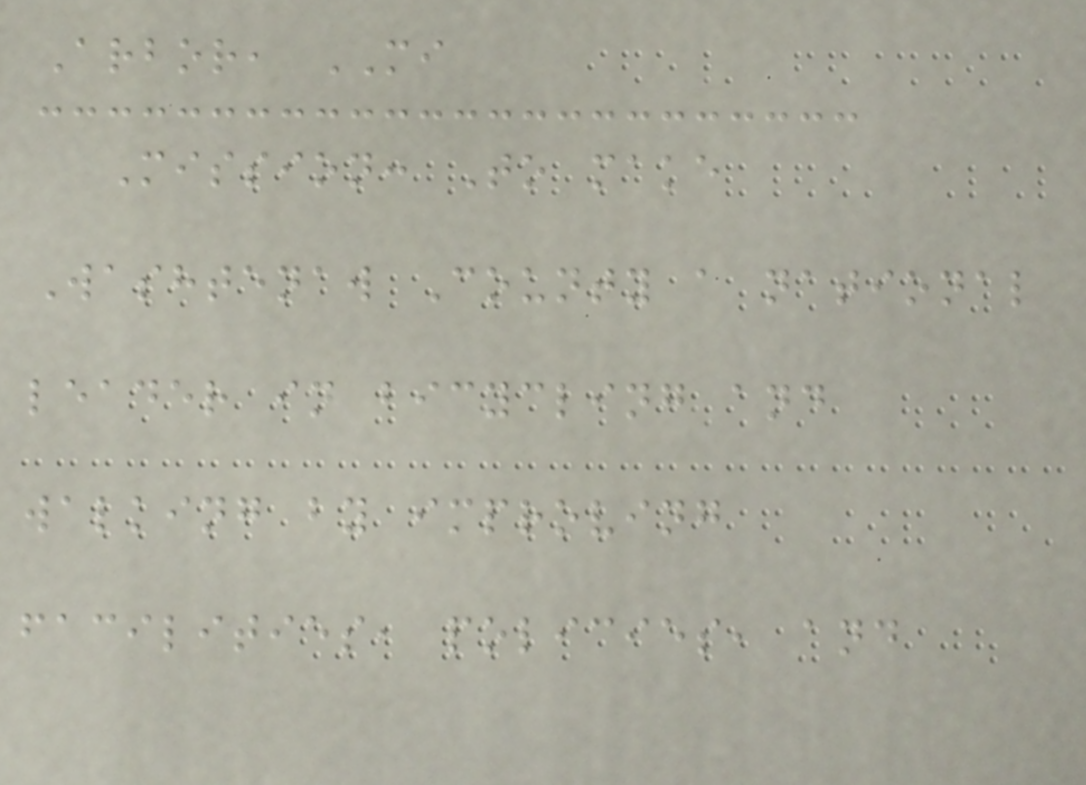Arbor, MI
Mission: To make
Washtenaw County a national
leader in bicycling and
walking by improving
facilities, policies, and
